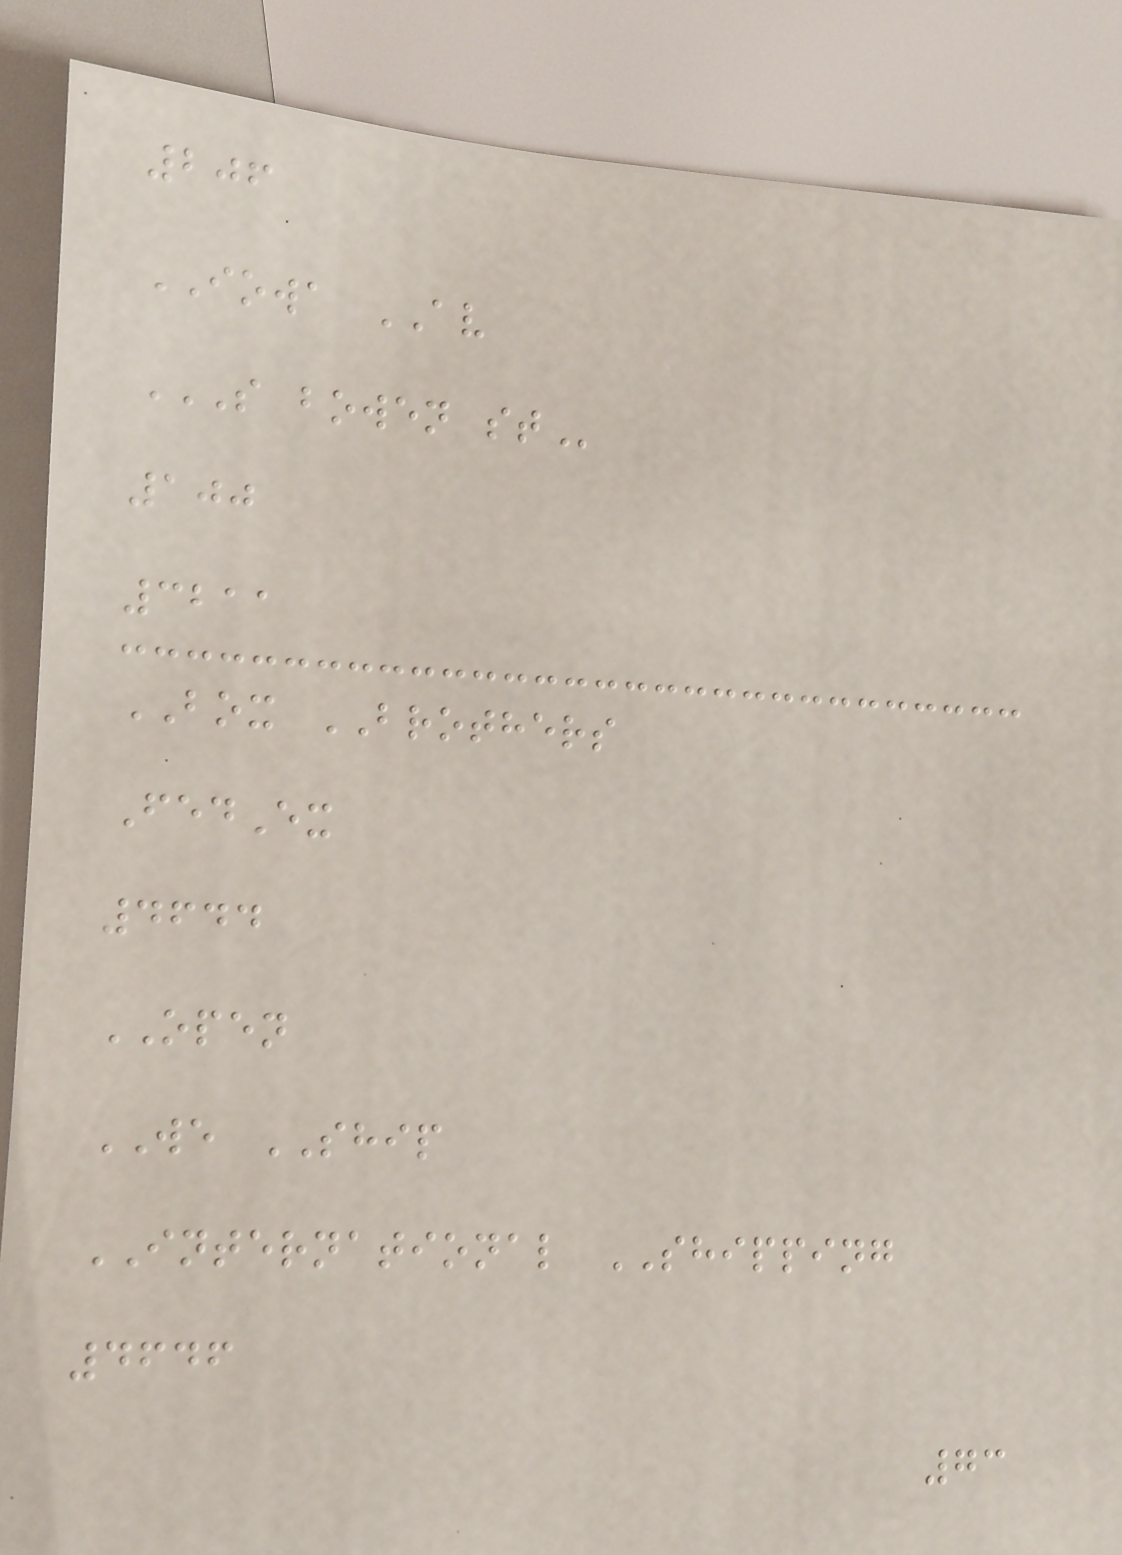206
IOWA AV
S BOWEN ST
100
3211
BOX BROTHERS
FedEx
4644
OPEN
WE SHIP
INTERNATIONAL SHIPPING
4646
73
